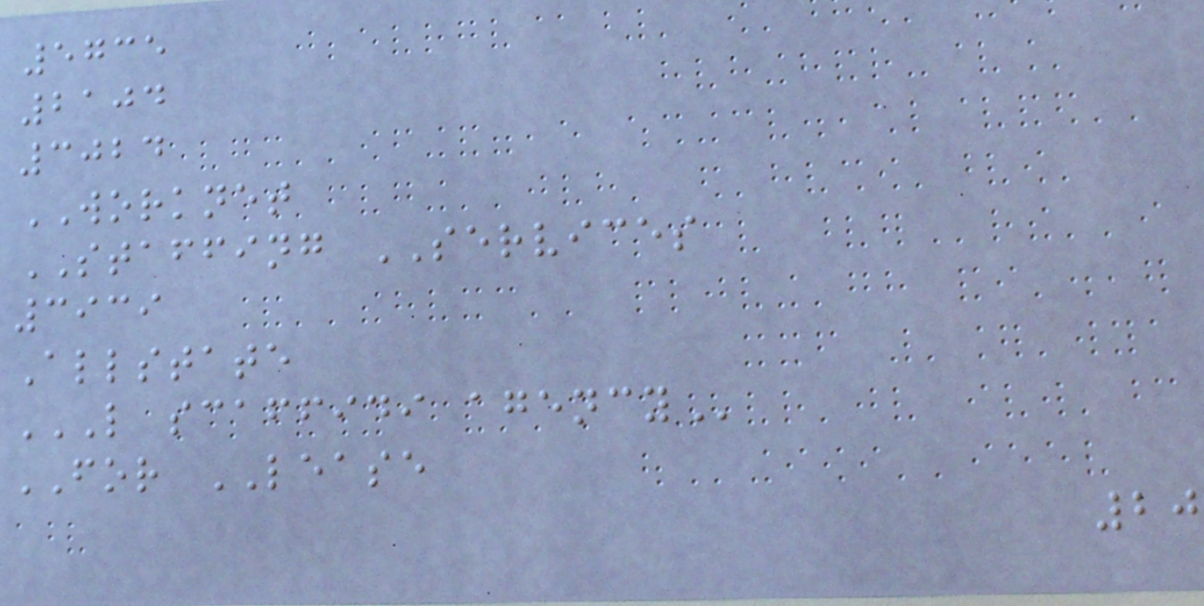5735
2104
3024
WORKNET
STAFFING SERVICES
3939
Allstate
L SCAFFIDI AGENCY
FOR LEASE
20
